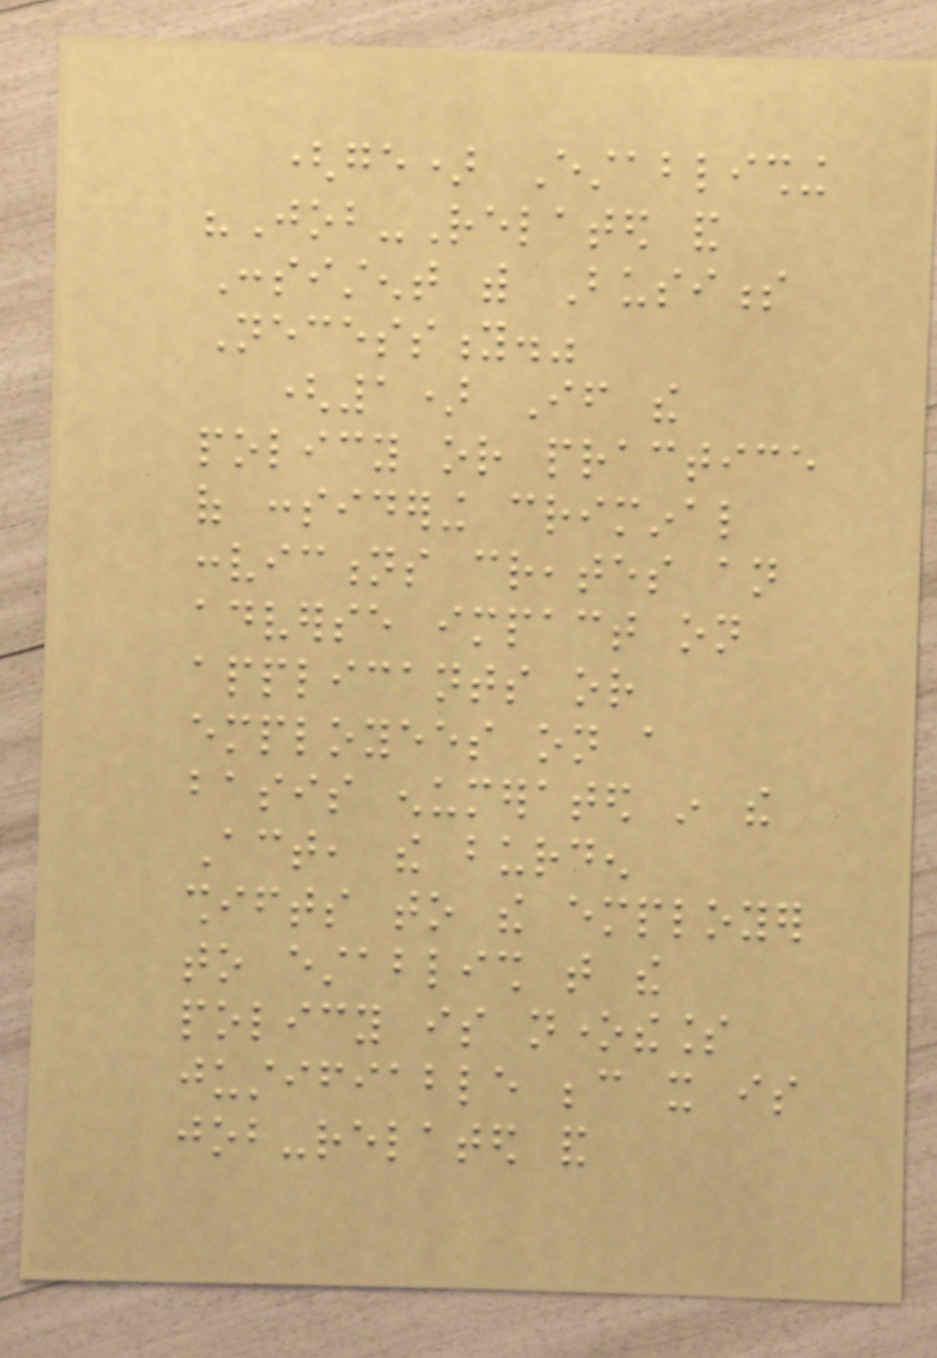(ge) Establishing
"Job-Related and
Consistent with Business
Necessity."
(1) If the
policy or practice
of considering criminal
convictions creates an
adverse impact on
applicants or
employees on a
basis enumerated in the
Act, the burden
shifts to the employer
to establish that the
policy is nonetheless
justifiable because it is
job-related and
